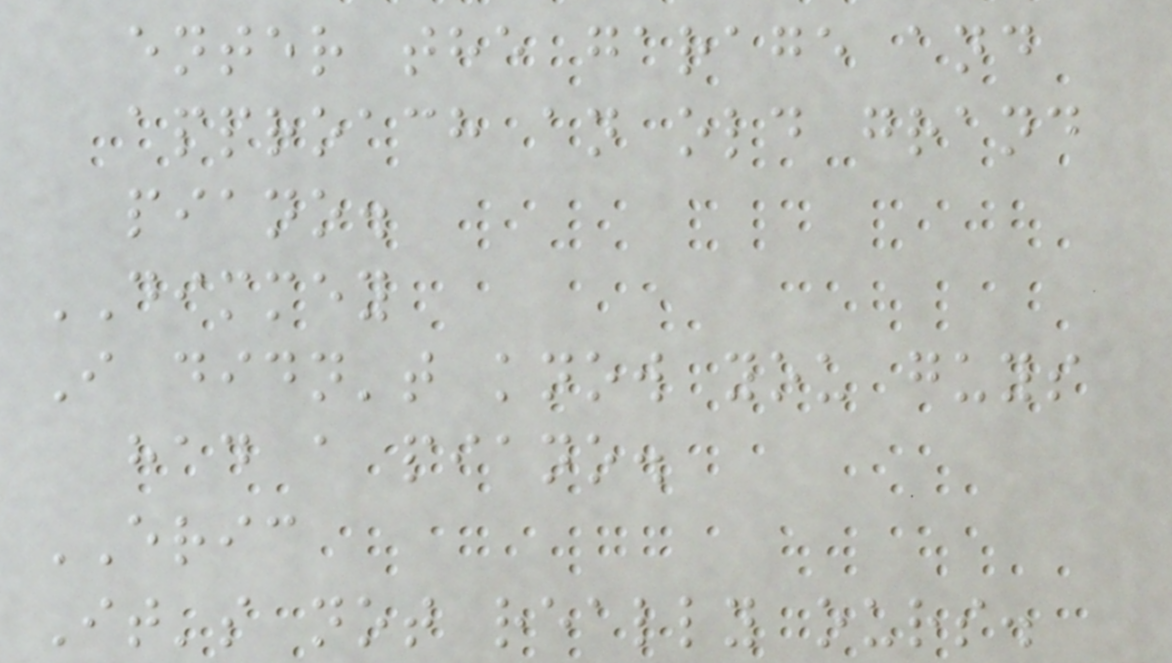enter the garage and
approach an old grand
piano.
DIMMEY
I didn't know you guys
had a piano.
ERIC
It's not really ours.
